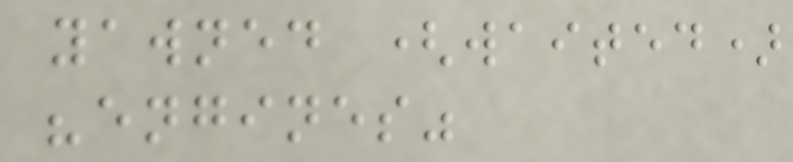yawned (waited)
"engines"
